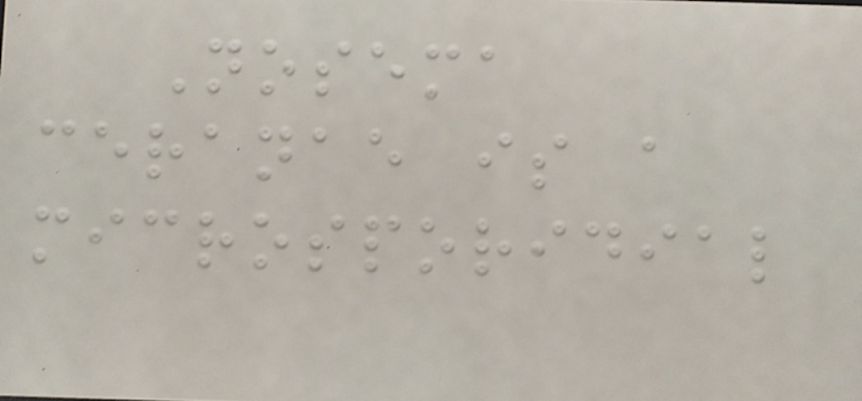Nosema
ceranae is a
microsporidial
